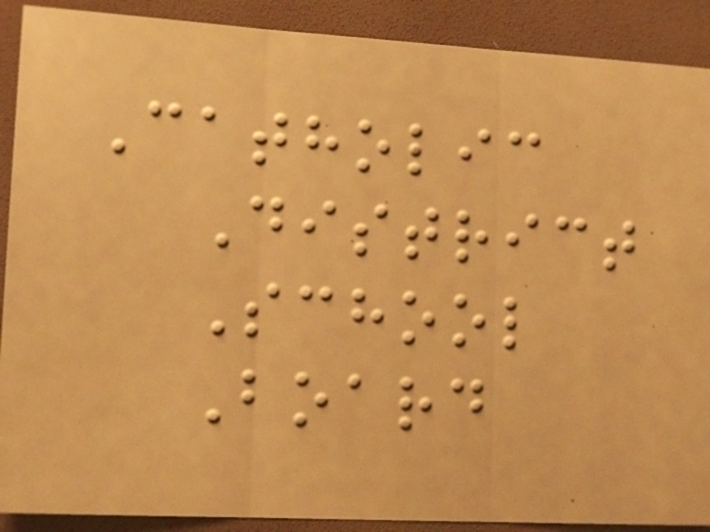Catholic
District
School
Board
